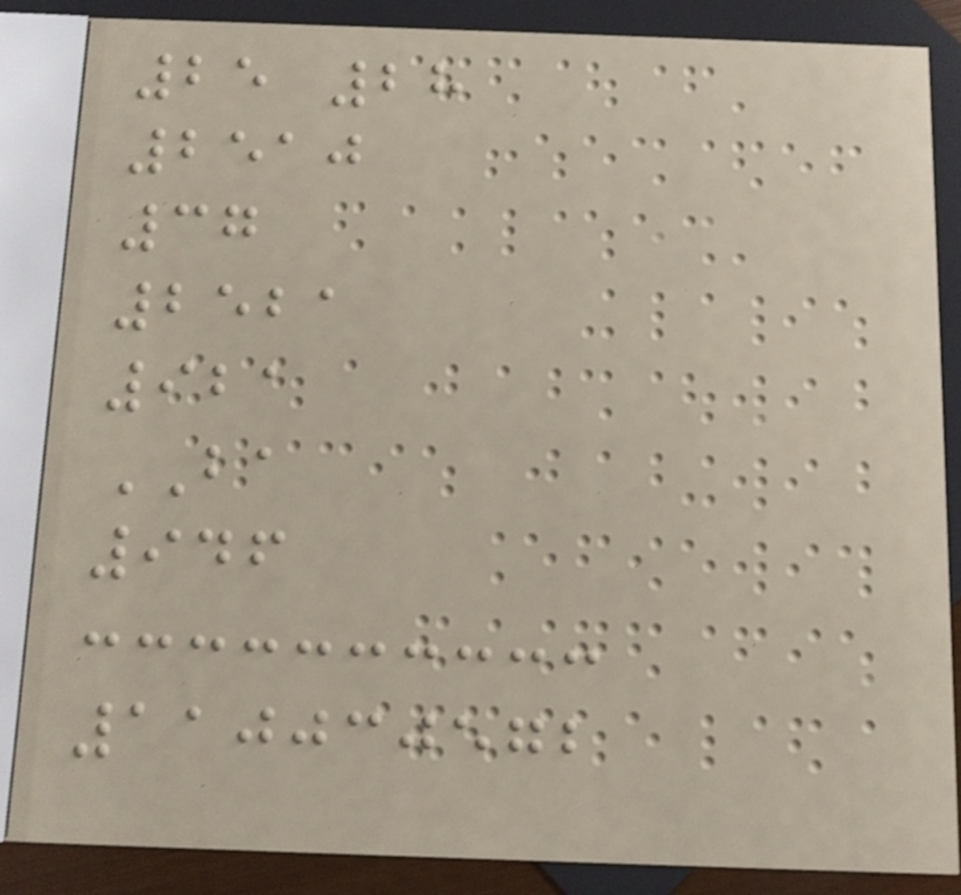25 28
2510
37
2521
921
BA
946
110030572
